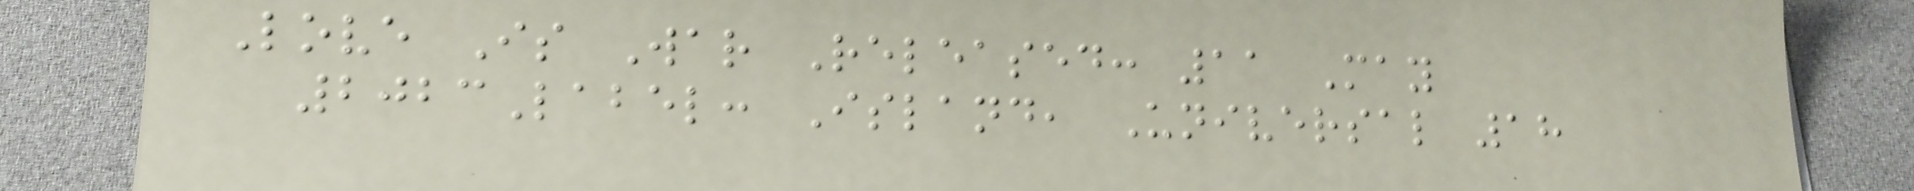Love Is War Released: 11 May
2023Label: Island, Universal 18
